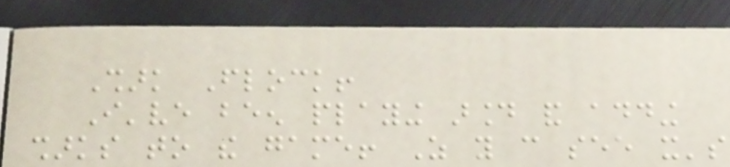Shark Flock!
I've been playing around and adding
sharks to the game! As you can see it's
